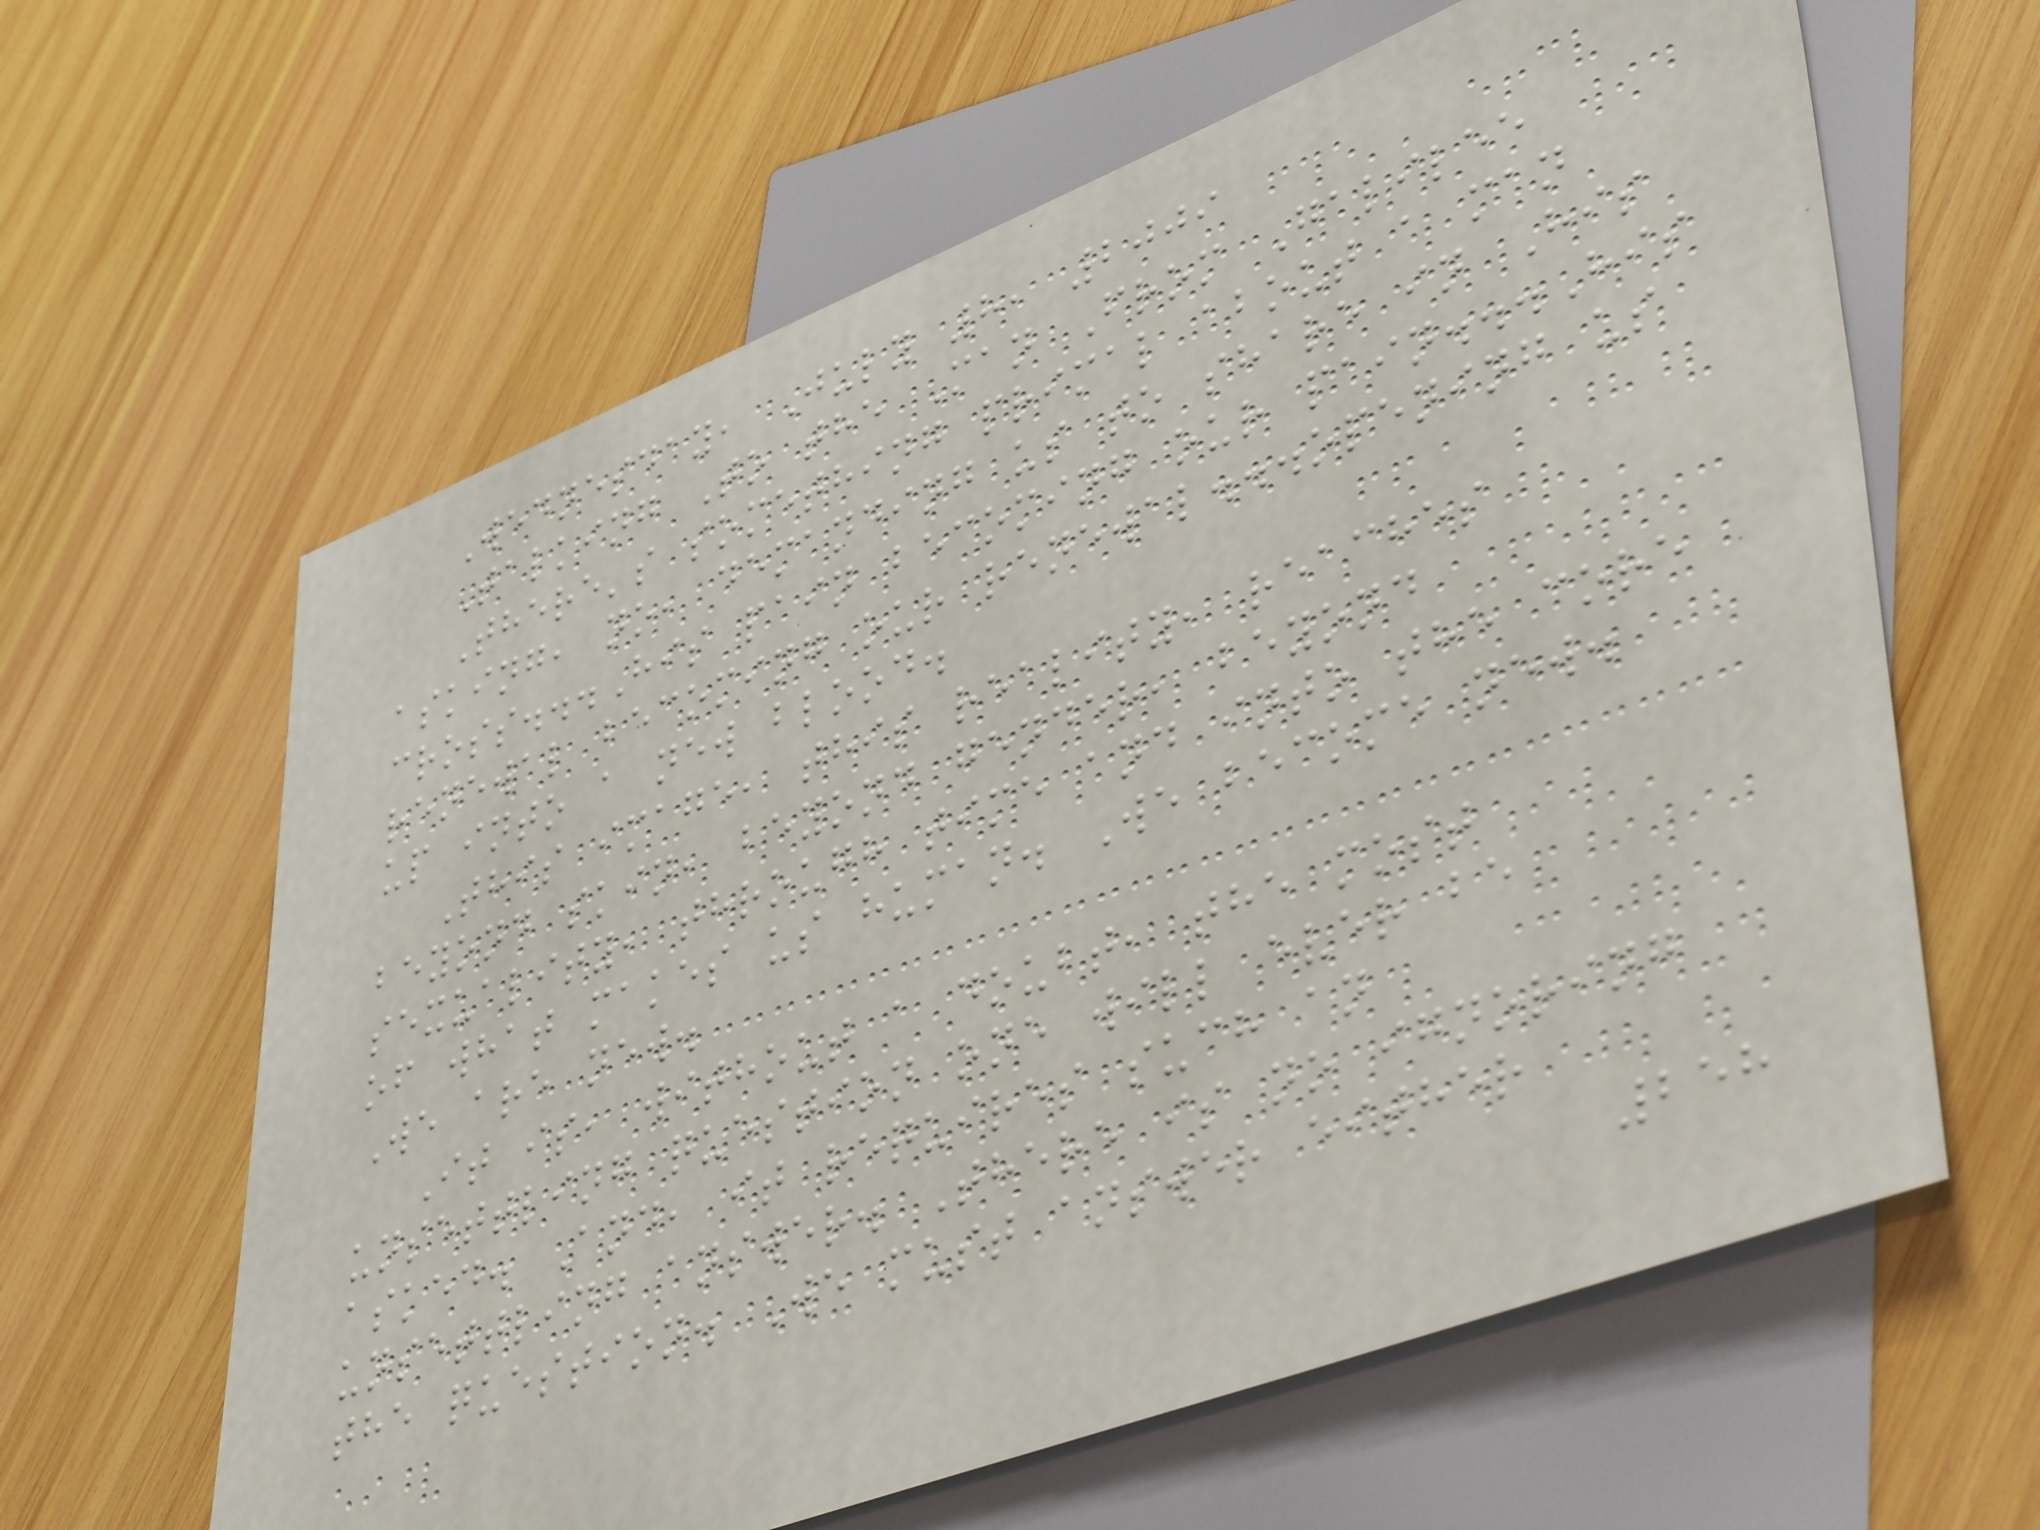Wednesday, July 8, 2009
Talking To the Man From Galilee
There's something primal about a man
asking, no, demanding us to share in His
cross...His pain becoming our pain...His
renewal becoming our renewal...opening us
up into a new blood.
This image, this reality, reaches
beyond skin, beyond gender, beyond
sexuality, through time and into the core
of what makes us human. We become new.
We are new.
It is, without a doubt, the most
unsettling question one will ever be
asked. And, it requires such an
unsettling answer. There is no ignoring
the question. We must answer either
258
